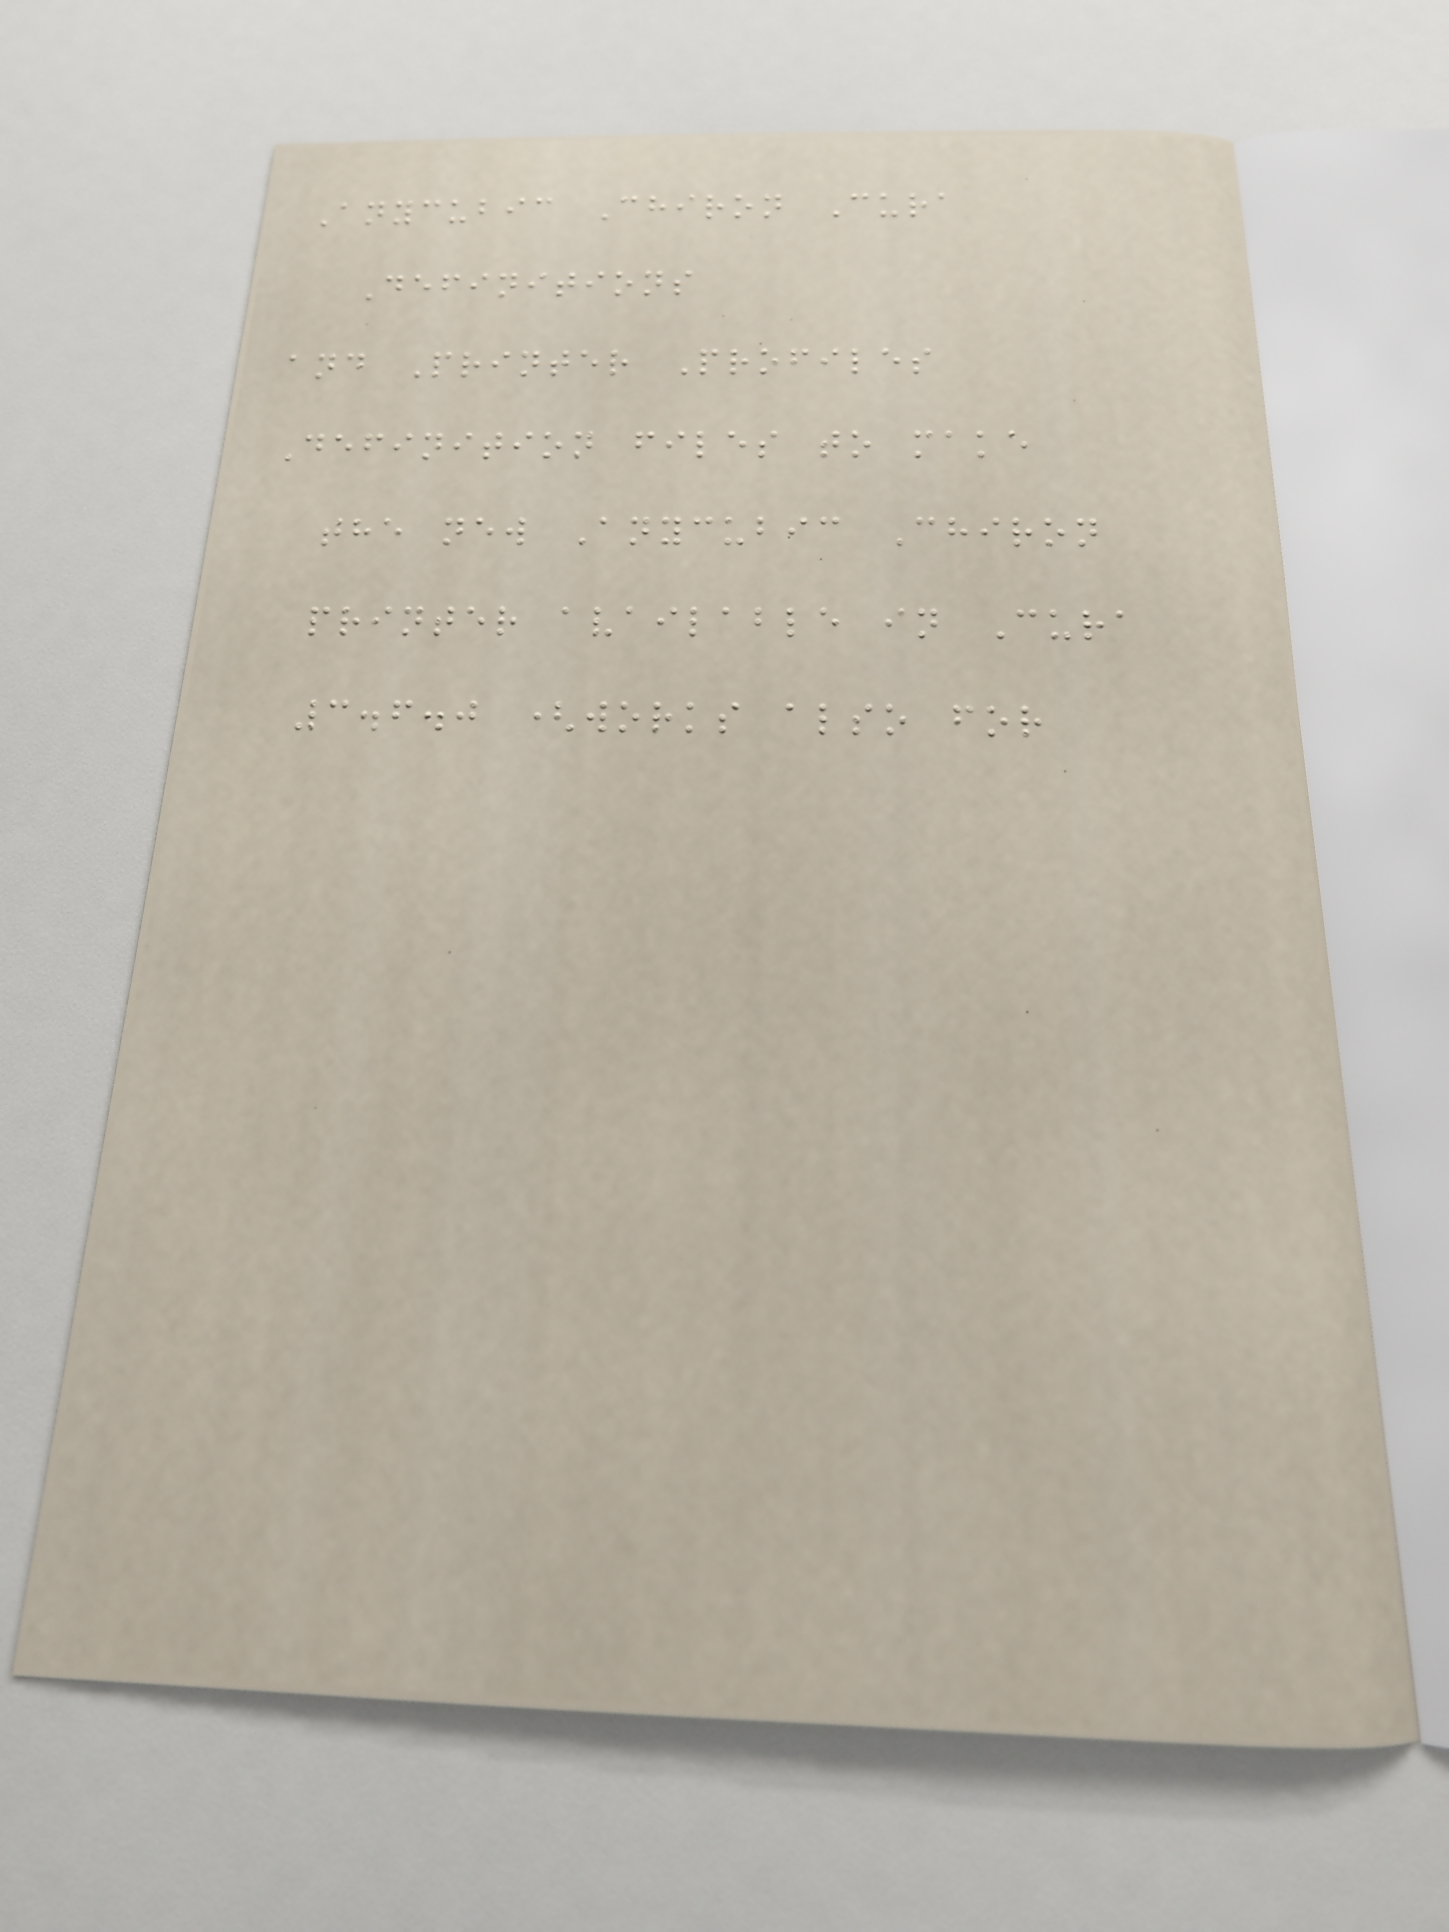Anycubic Chiron Cura
Definitions
and Printer Profiles
Definition files to make
the new Anycubic Chiron
printer available in Cura
3.6.0 (works also for
